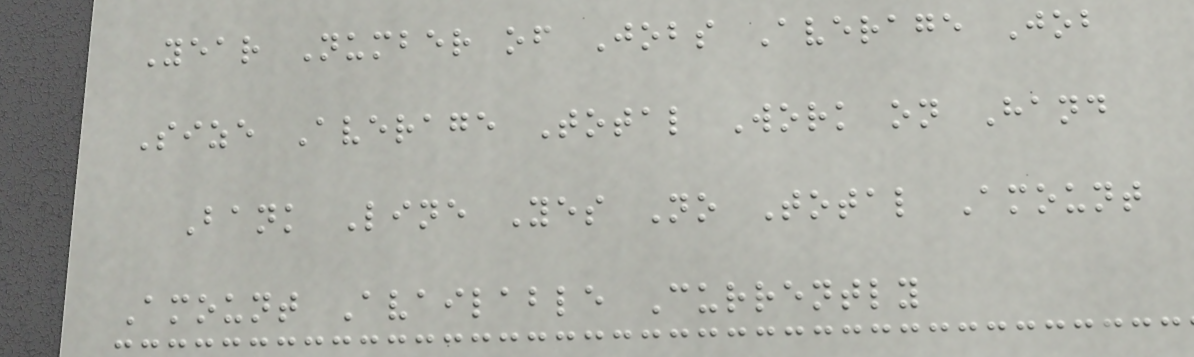Year Number of Jobs Average Job
Size Average Total Work on Hand
Bank Line Yes No Total Amount
Amount Available Currently
